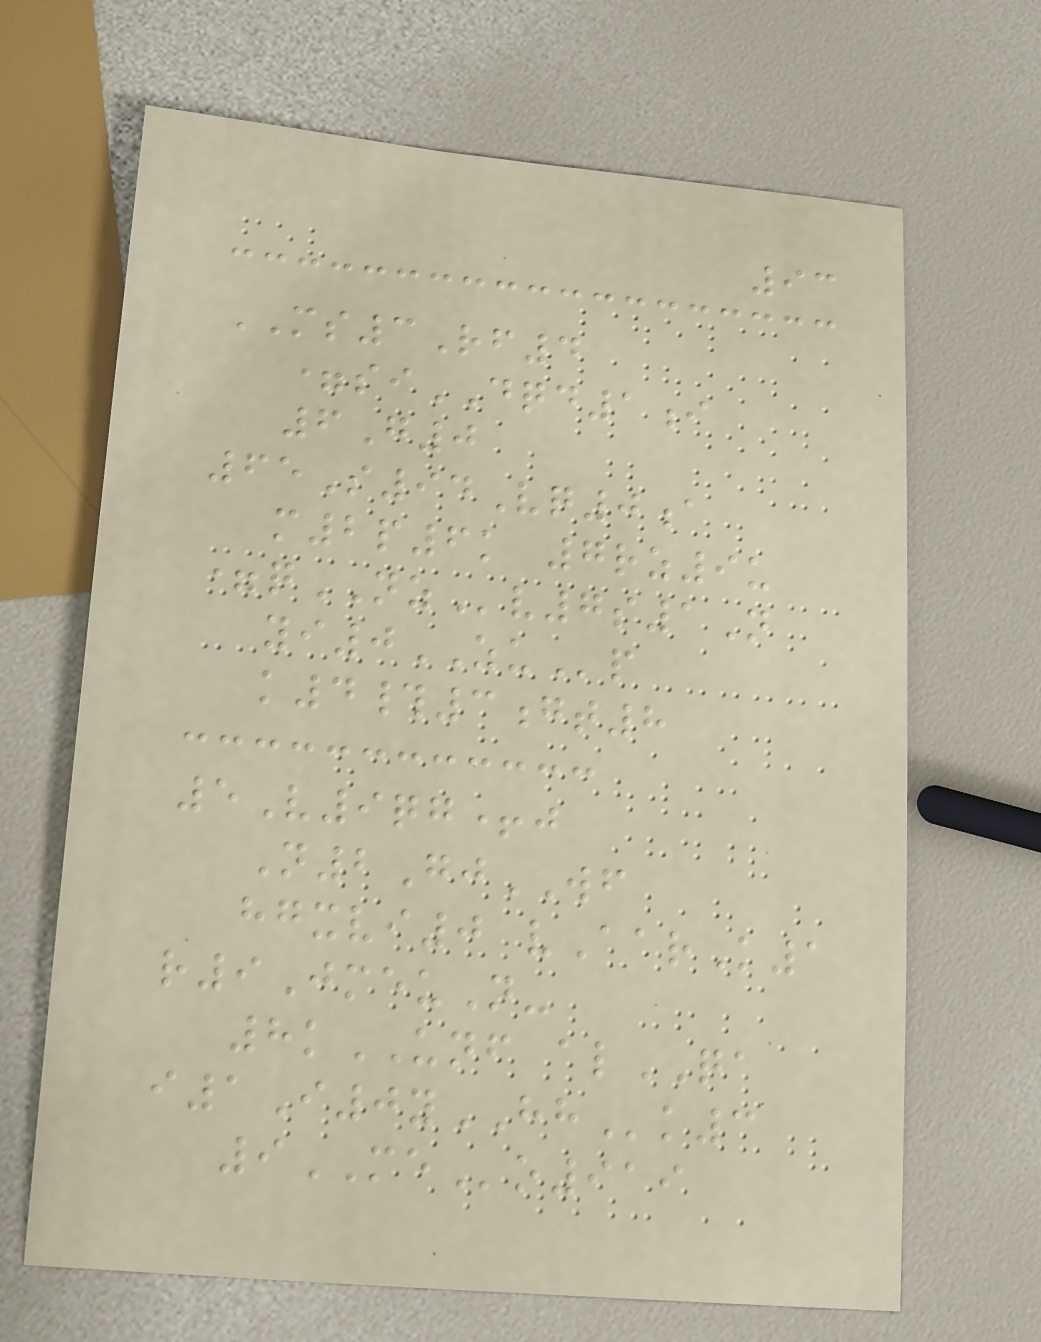93
MS3Rf4
=siDQD1i
6G0
65S94Vq0a
m2p6k 7rz9u
=qNZv7s1N
yi0ZUp
k4#3gt8
5V9qg+j
N2GjWF
hgxvi0 vAarK1
r9JmeuN-
8kUNF alQA
i1I0yHHk3
9MEo919
